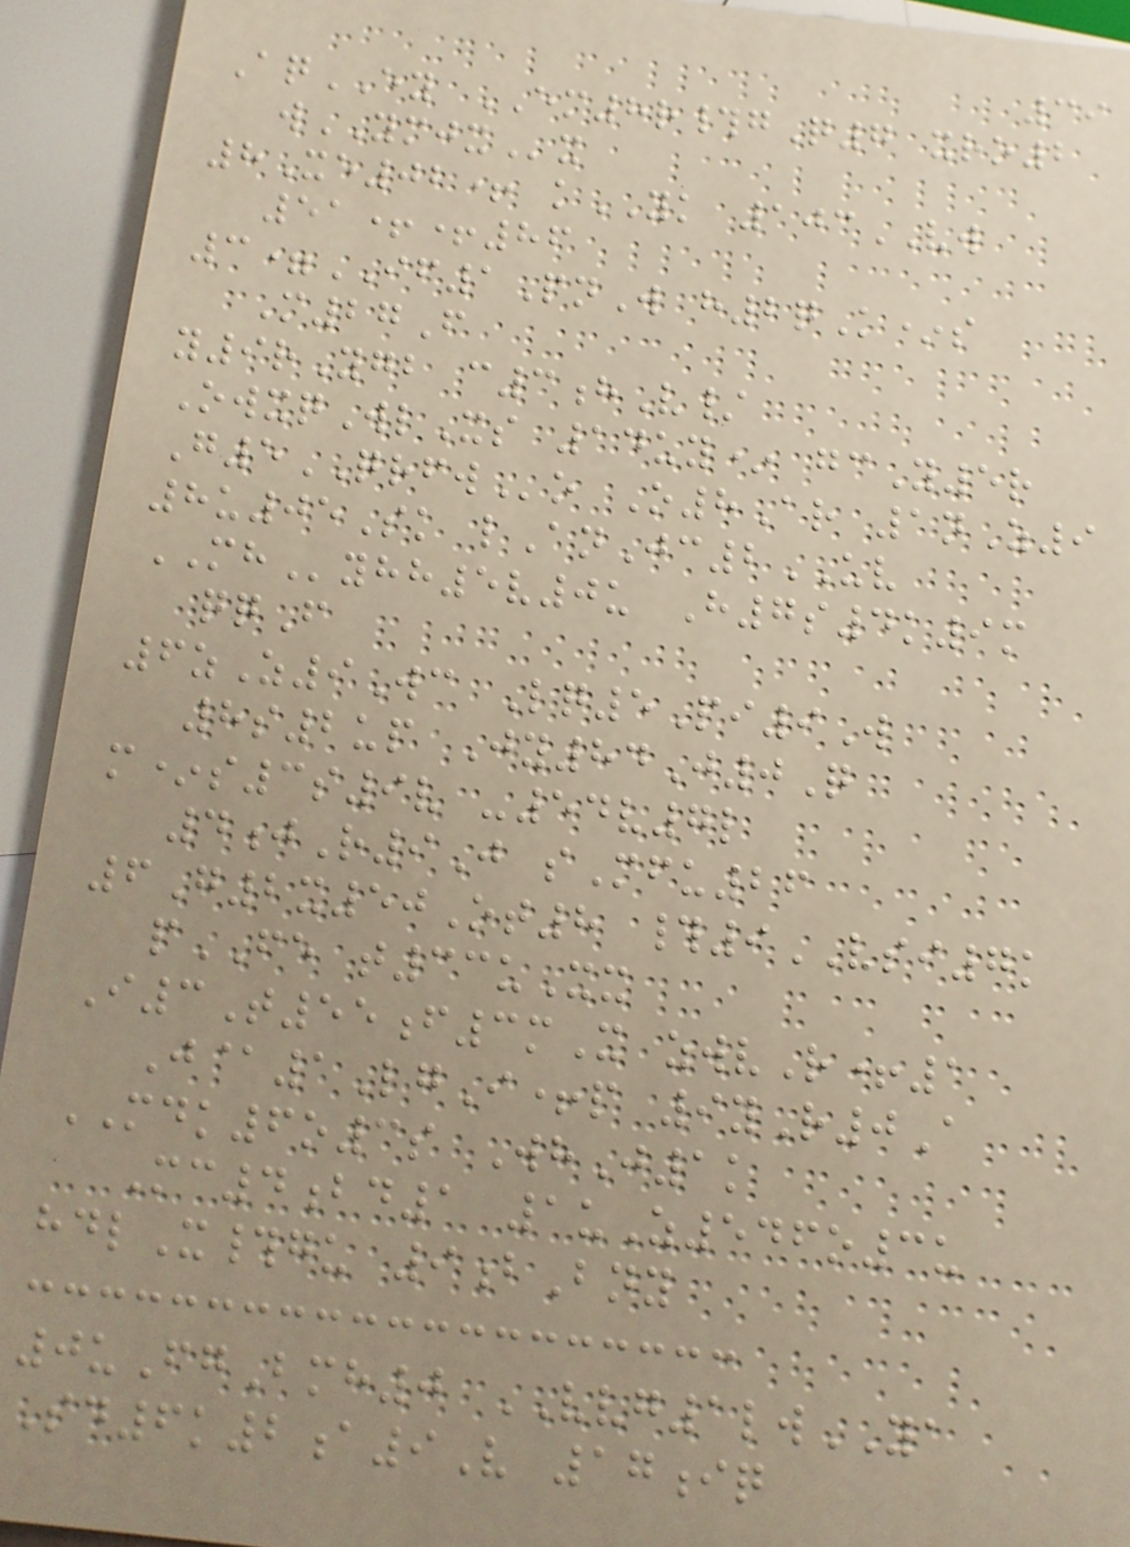39
AqEY EM8r#gQ7 xro2
wYMJXx
8Xe02+ kYK 103VW
51++86
3=IF1PnW h2qK*s
M27F
y9rYgb c3hV/
OwxqWlXs 14uy* gcY5r
G5QRFWo O8Ar 1nZ9
8u05Sk lAnJc2UV
MHyhh5v0u H7s4k9m
qqF
6zZ9Wc Lq5Pi9W
8s2up Jy84J0Q
m*s3s9v -54v7l
4jR9J sMfu26
6G2x50Ot8 #9VSI7k
pFE t33uXx
I3T55f3mX zwvR+1
J@1LgI+p 9yR0A
MDK6o3s WhJ1k
Mc4bd1 1uZ546o3u
hdlX#gu 9bBny
0uFgBmh0 VVG1lwYA
Sd6k2a9V 17iq
